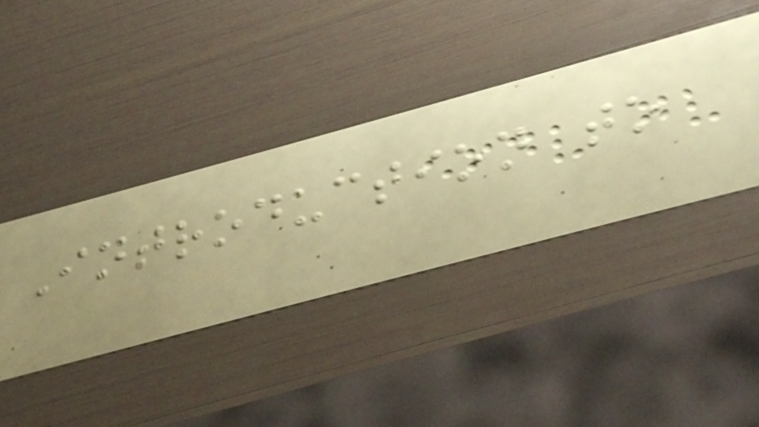Introduction to
